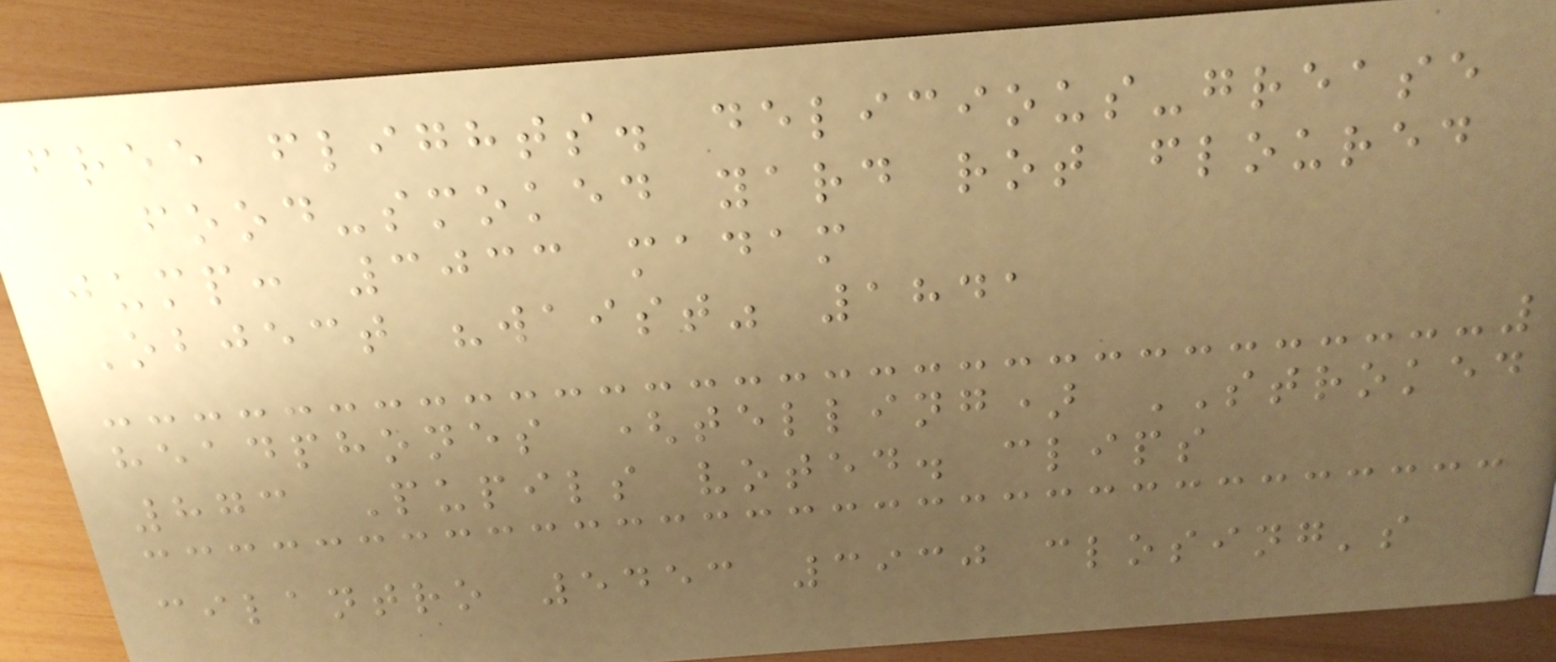free flights. delicious-grease
food-smoked yard rot floured
jump: 3033 madam
Object "waist" 1841
headphones (telling) STROKED
873 Pupils voted. clips
cilantro 5453 3930 closing's
